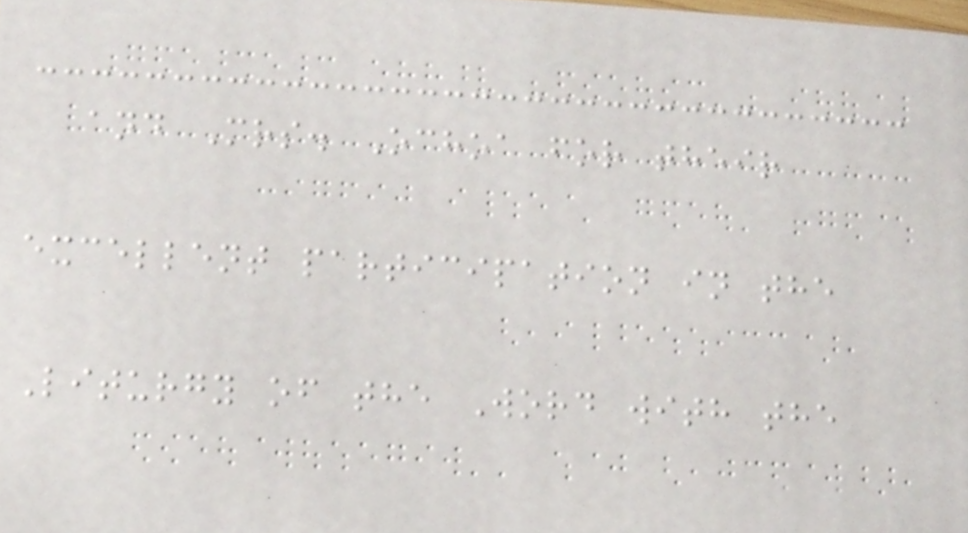and Mrs. Ochoa for their
excellent participation in the
Liturgy of the Word with the
